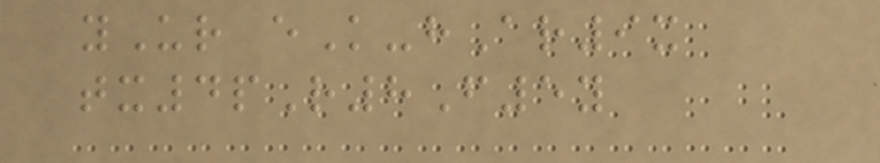yUr eK-hAr9x
tx4pR8F5y
